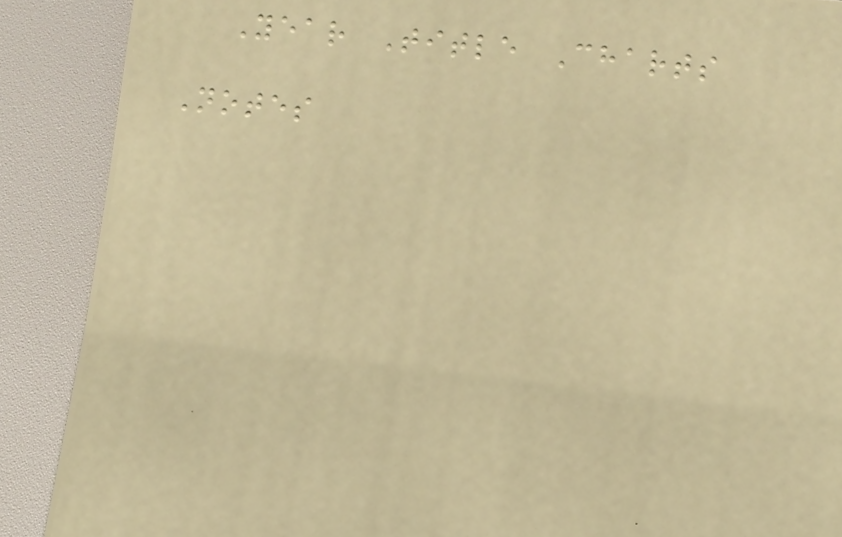Year Title Charts
Notes
